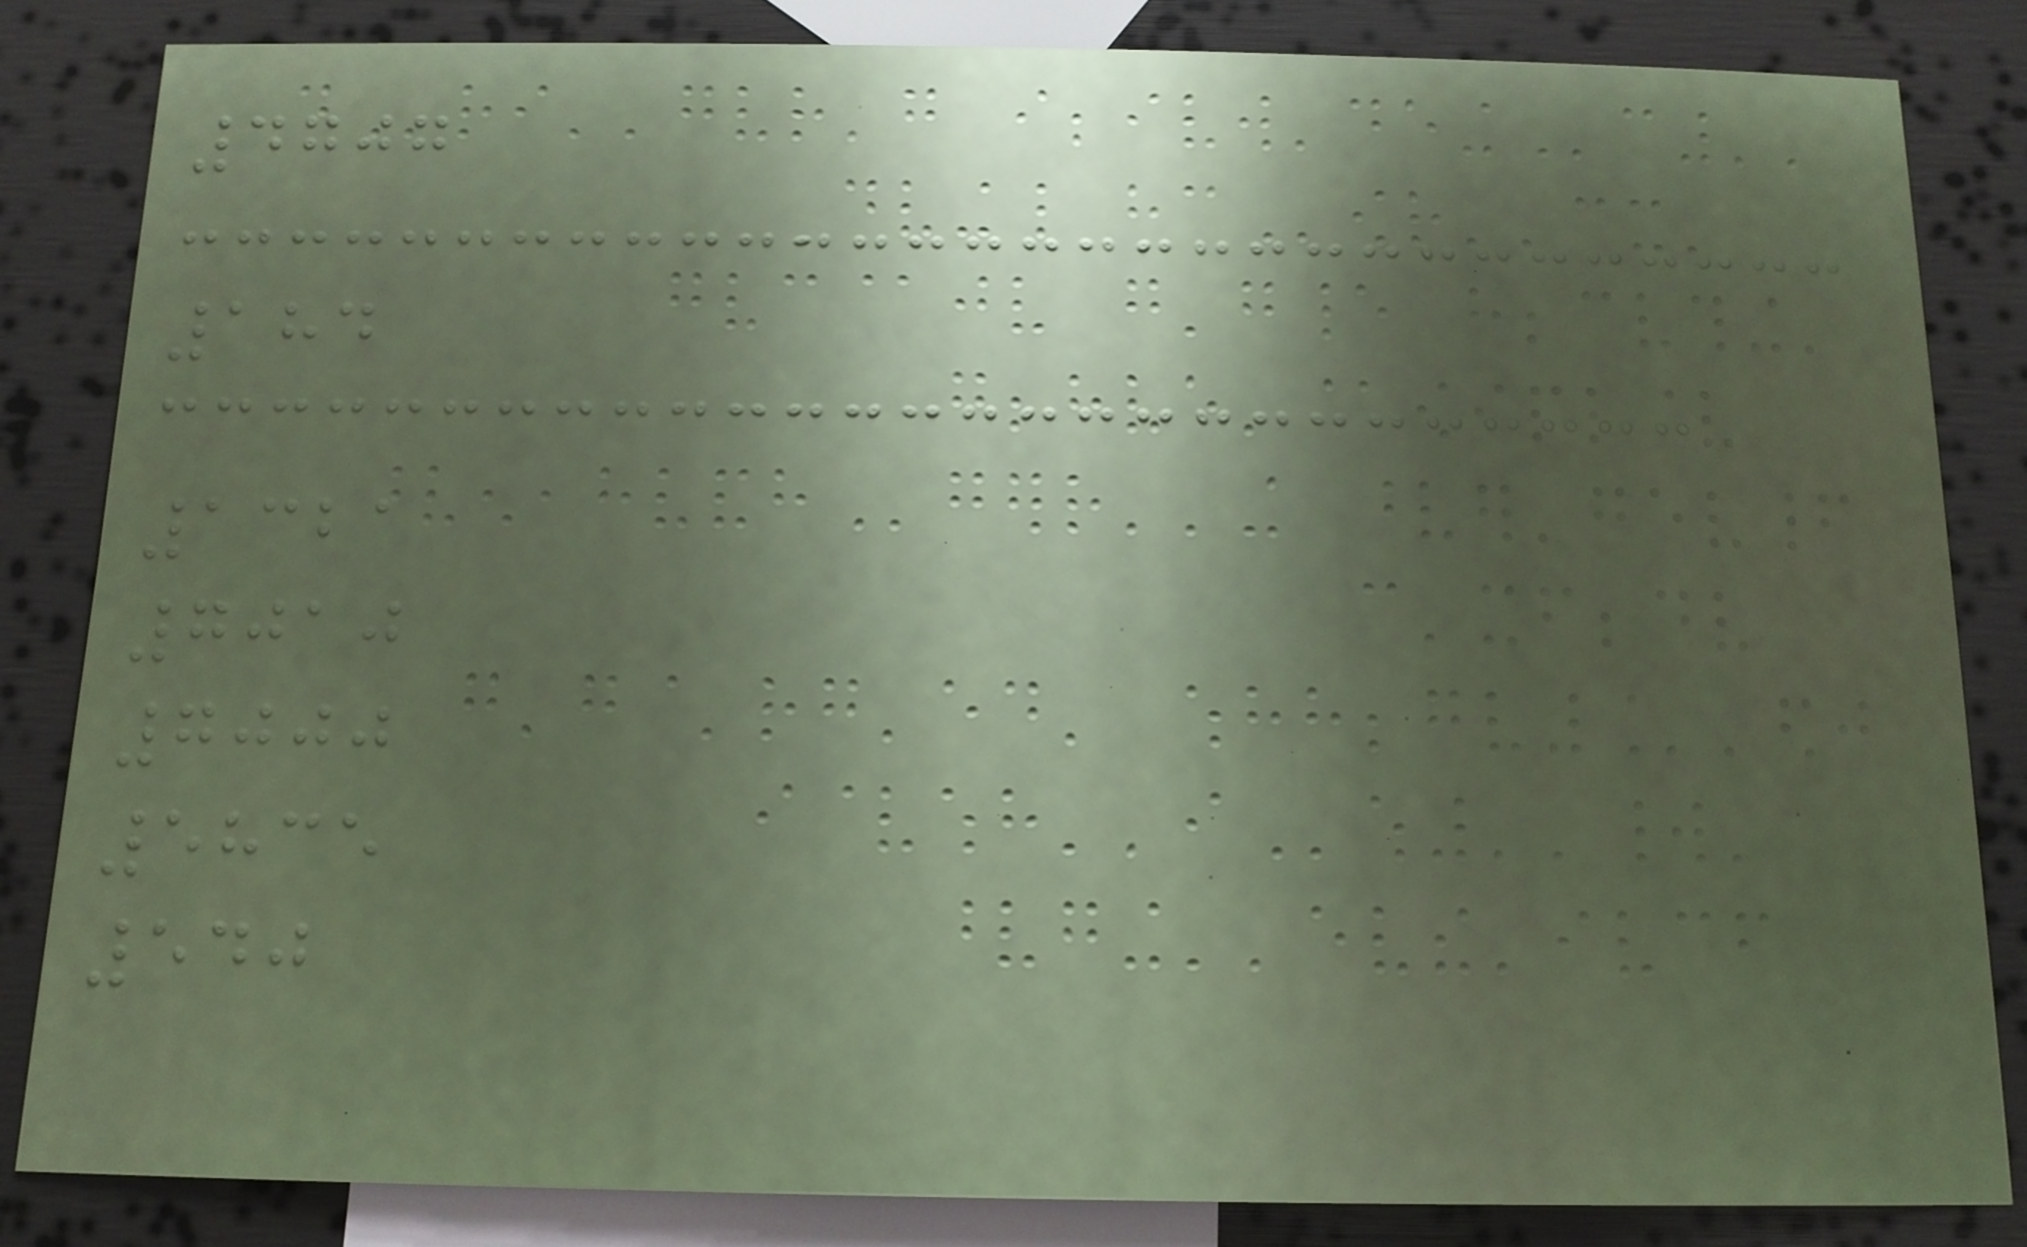4707
184
1321
7010
7000
5835
540
